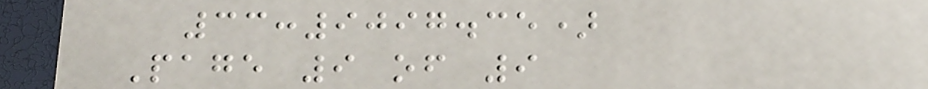33:9097.35)
Page 9 of 9
